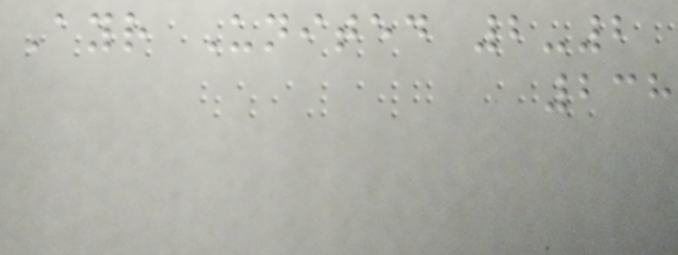Ayr United 2-2
238
